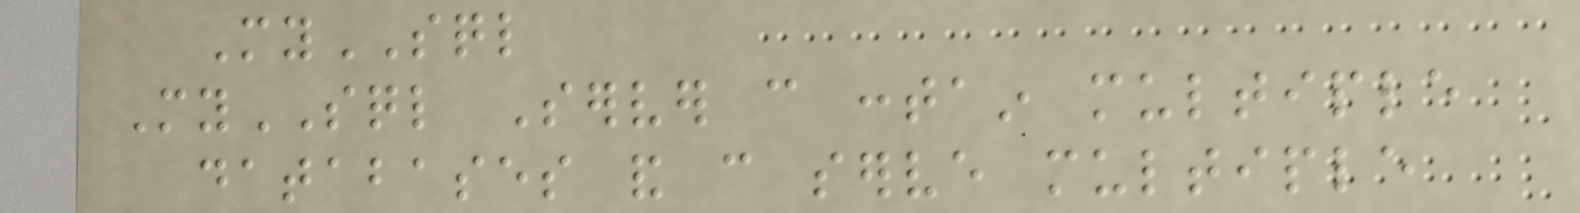MySQL
MySQL Server can contain multiple
databases and can serve multiple
